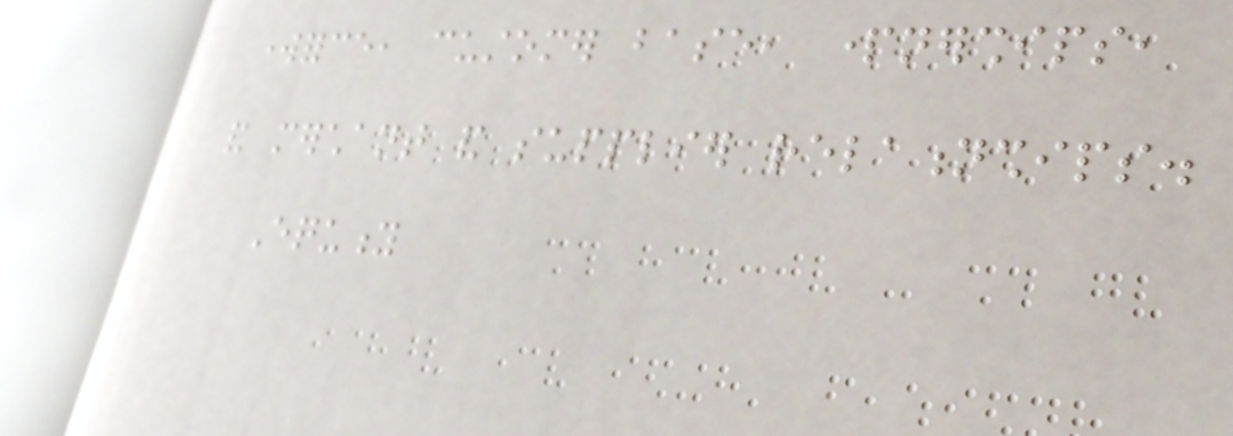workforce, customer base, partnerships,
and merchant and supplier relationships.
Equity
